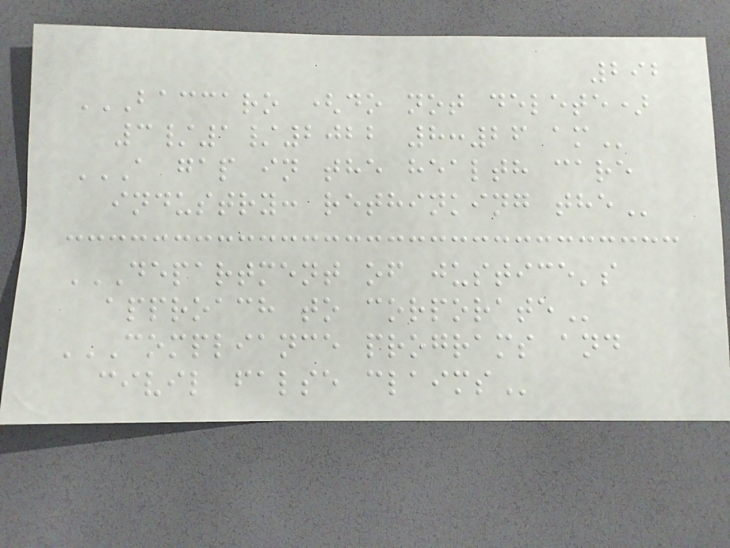292
BACCARO (DO NOT DELETE)
3/1/2022 8:26 AM
A GAP IN THE HEALTH CARE
INDUSTRY: RETHINKING THE
DEPARTMENT OF JUSTICE'S
APPROACH TO CORPORATE
COMPLIANCE PROGRAMS AND
CIVIL FALSE CLAIMS
